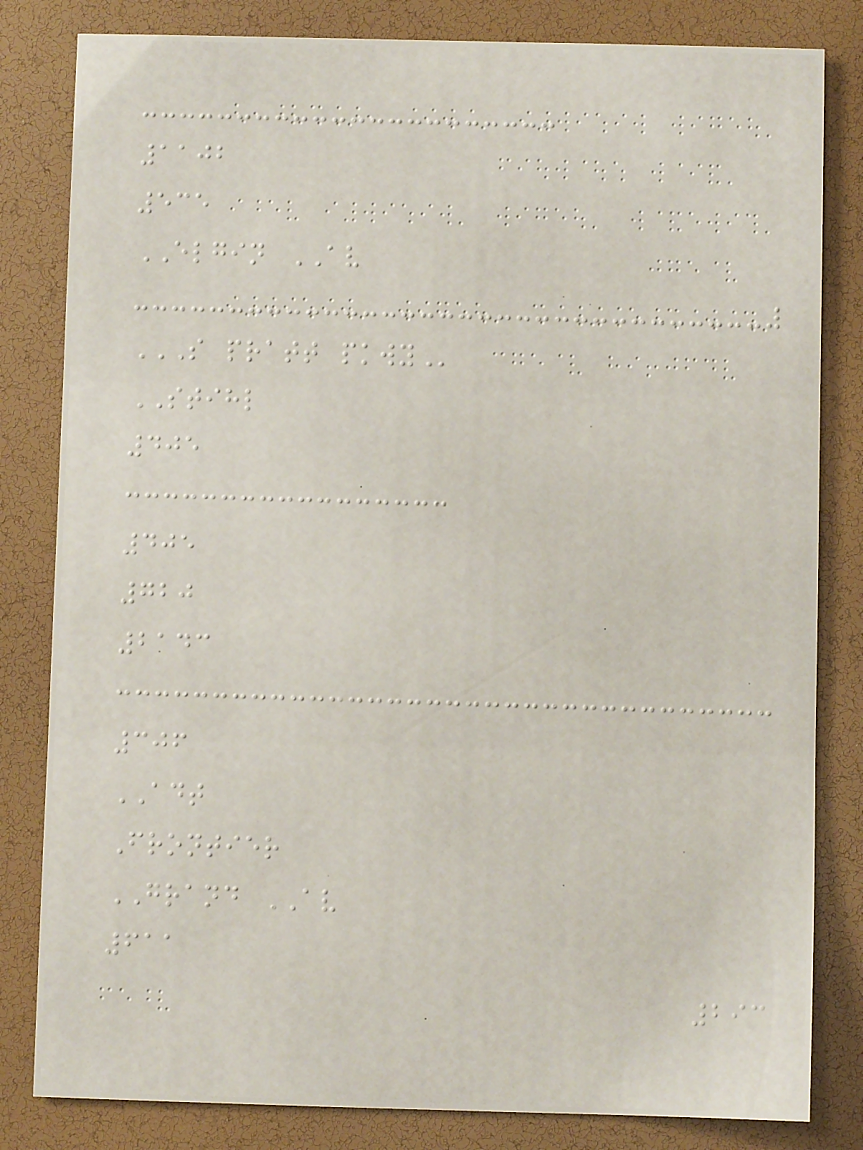1102
535
ELGIN AV
S PRATT PKWY
STIHL
405
405
720
2143
306
ADT
Frontier
GRAND AV
611
293
